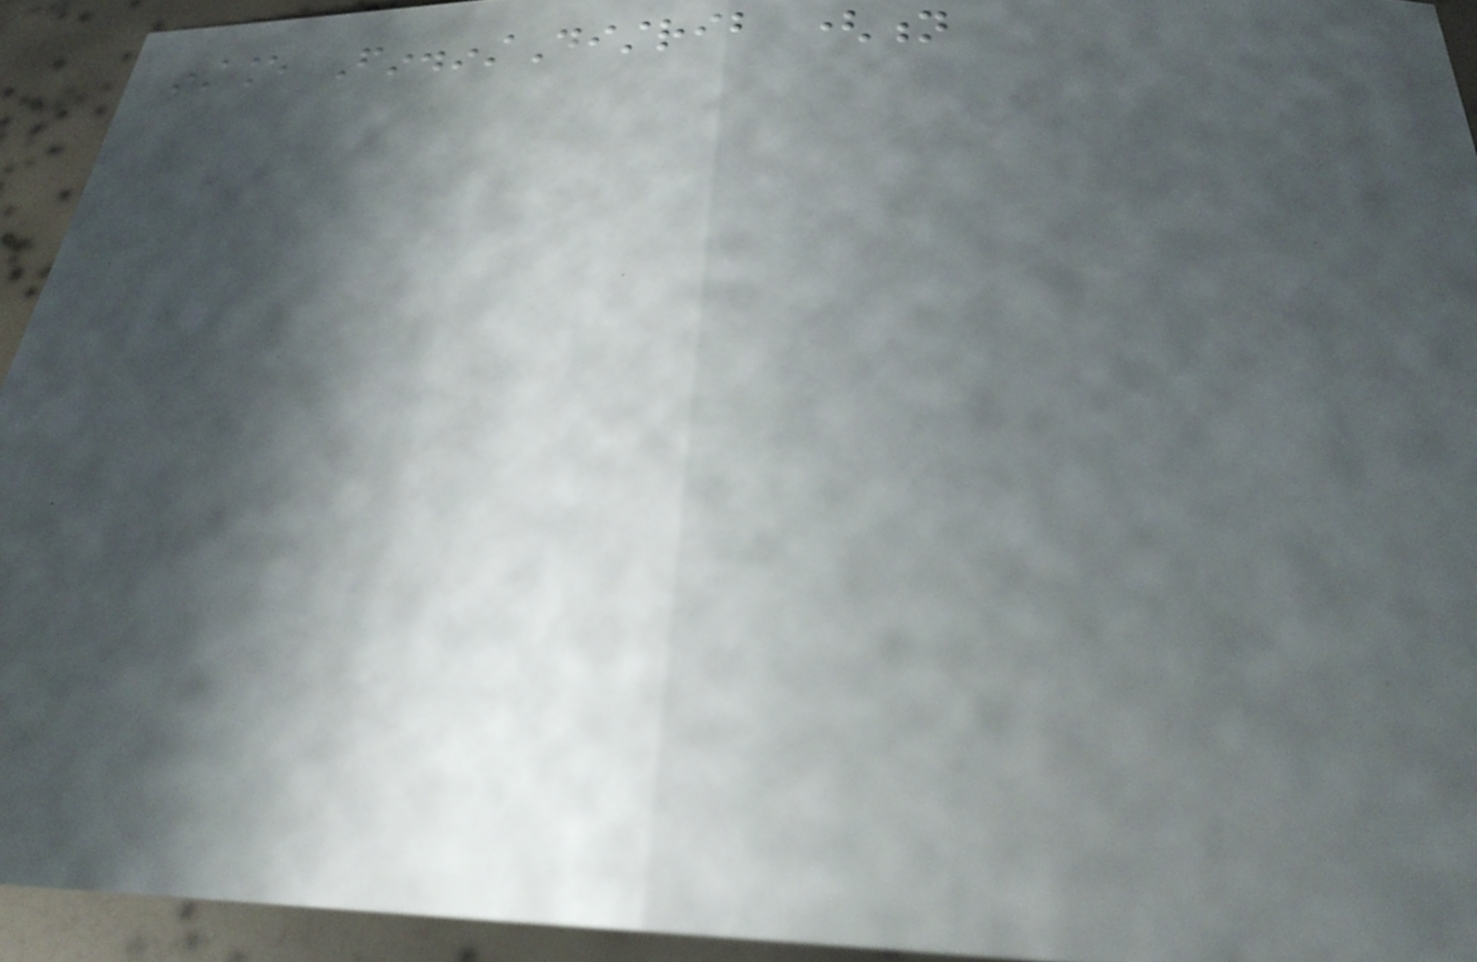instance Fin.instDistrib (n
